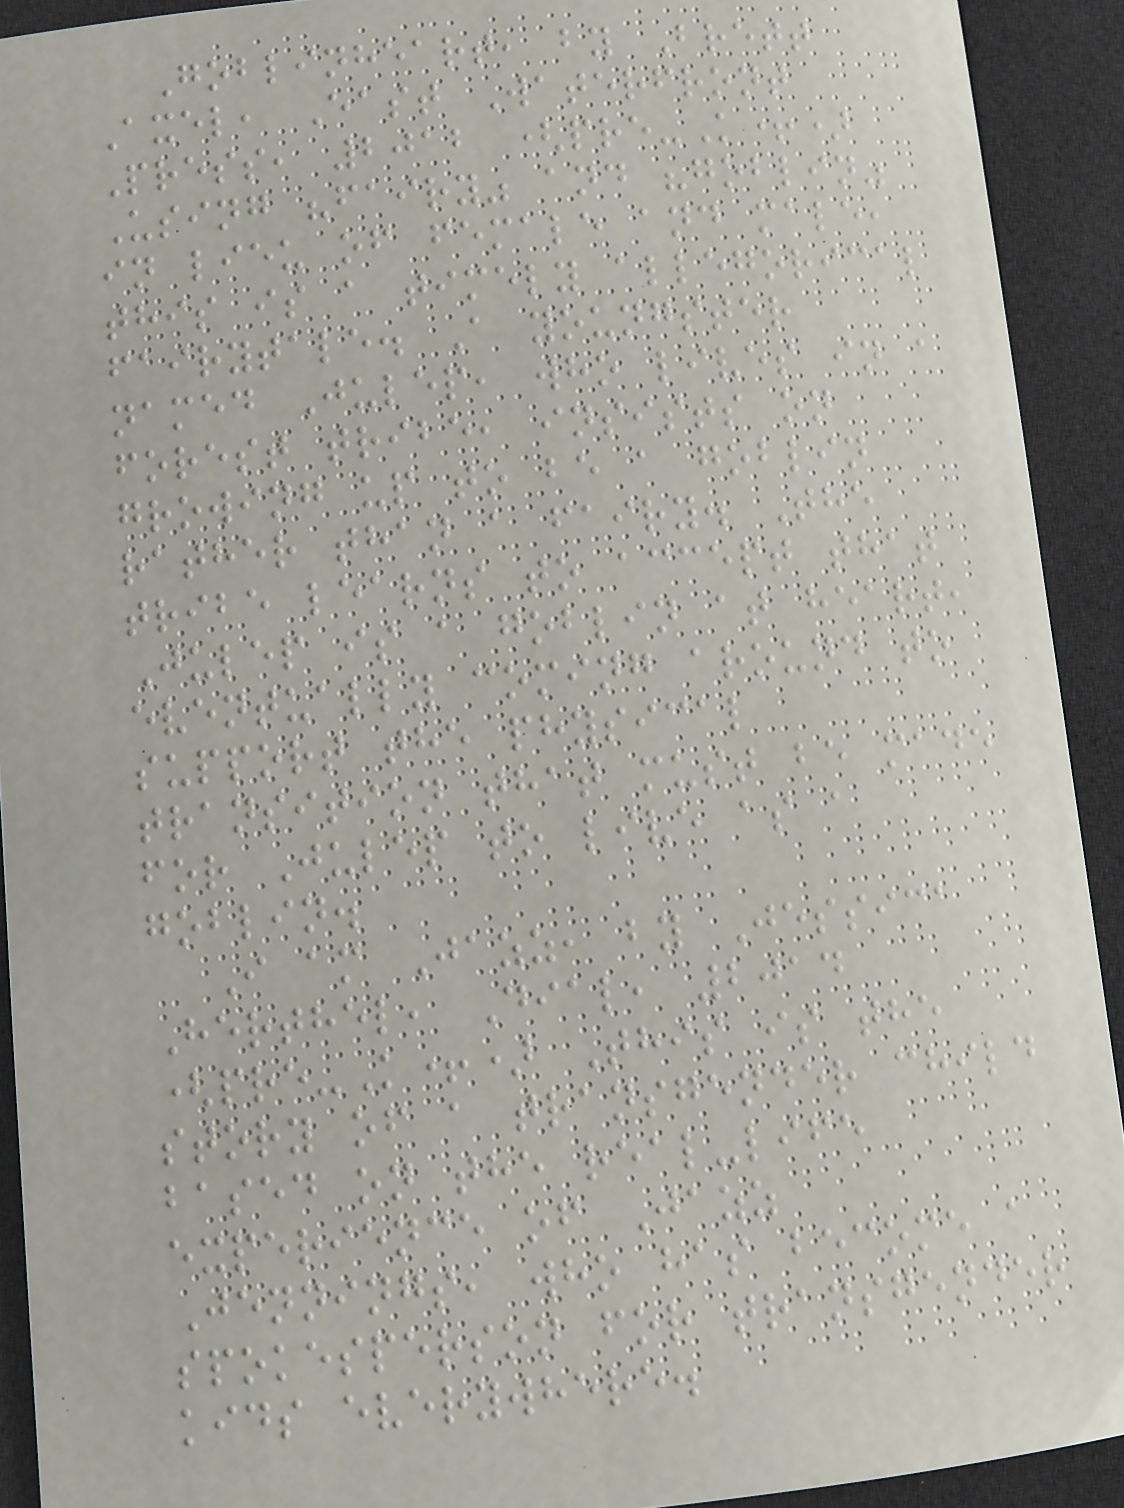Goblinheart, by Brett
Axel, East Waterfront
Press, 2012 (pre-K+)
Using "fairy" and "goblin"
in lieu of female and male,
this is a timely allegorical
fairytale. A youngster
named Julep, who lives in a
forest tribe, insists on
growing up to be a goblin
rather than a fairy. The
tribe learns to accept that
Julep is a goblin at heart,
eventually coming around to
support the physical
transition that must be made
for Julep to live as a
goblin.
I am Jazz, by Jessica
Herthel, Dial, 2014
(pre-K+) This is the
story of a transgender child
based on the real-life
experience of Jazz
Jennings, who has become a
spokesperson for transgender
kids everywhere.
